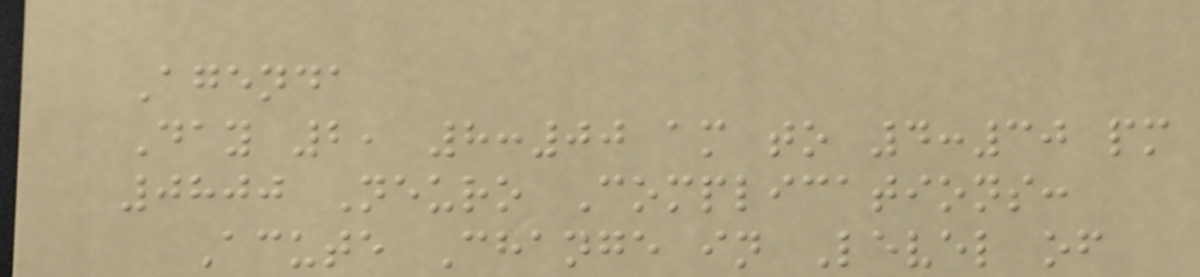Agenda
Day 2, 8:00 am to 4:30 pm
0800 Neuro Complications:
Acute Change in Level of
